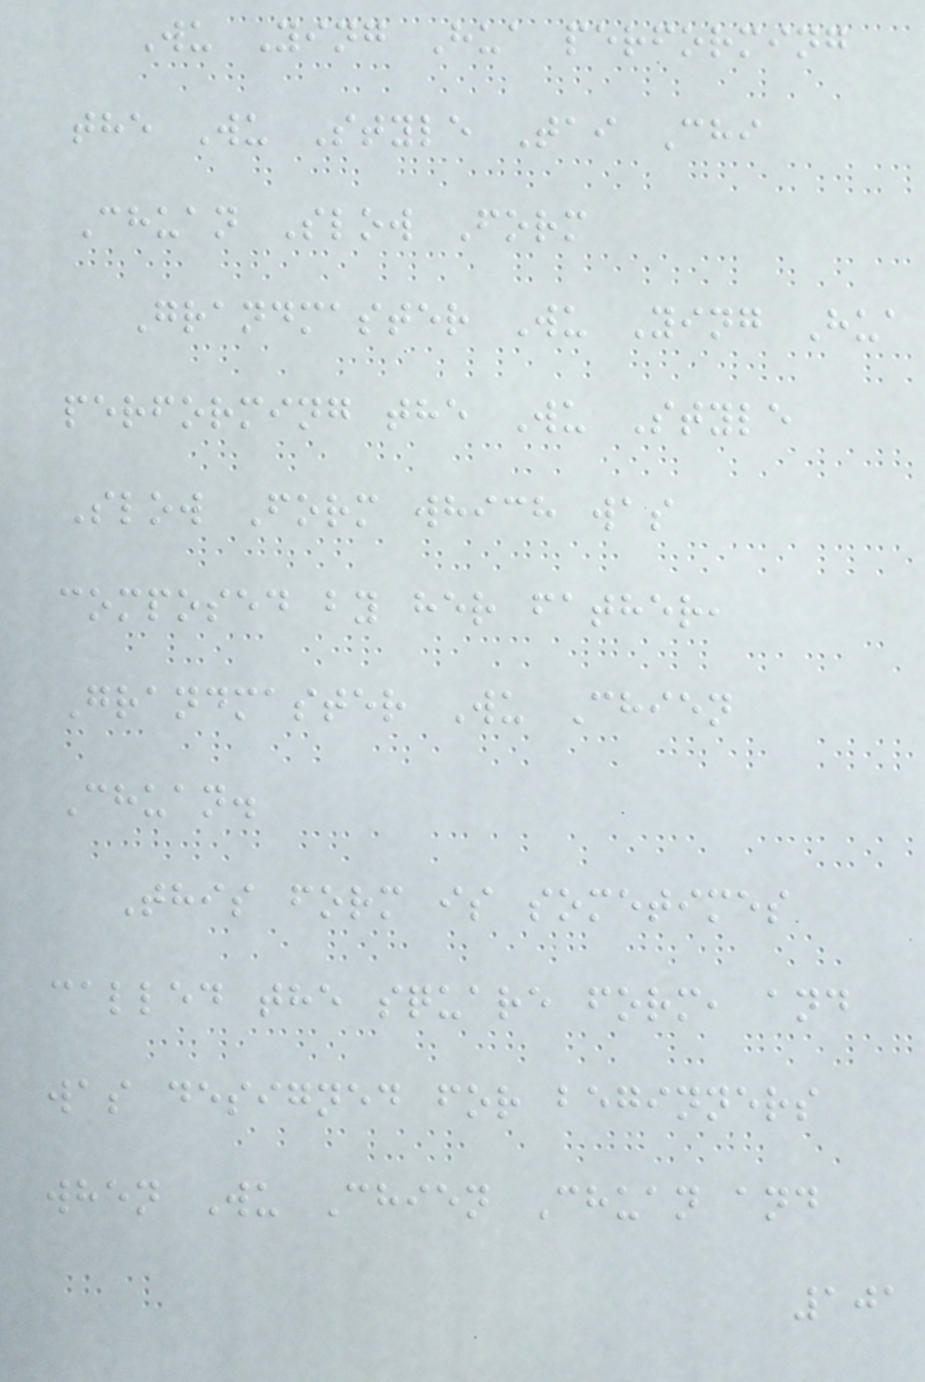Wu Ying Hua performing
the Wu Style Tai Chi
Chuan Slow Form
Grandmaster Wu Ying Hua
performing the Wu Style
Slow Form which was
composed by her father,
Grandmaster Wu Chien
Chuan.
This form is sometimes
called the square form, and
was designed for beginners
when Wu Chien Chuan and
101
